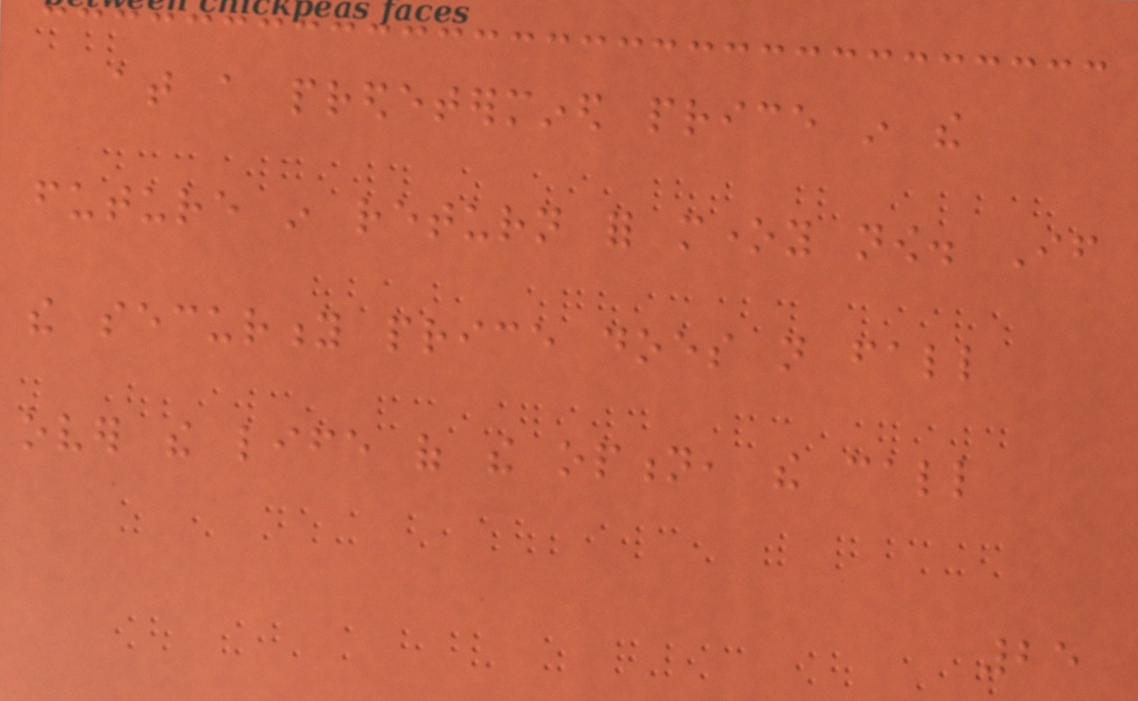at a predetermined price in the
future in return for money now. If
the security price does not fall
over the life of the option, the call
25
